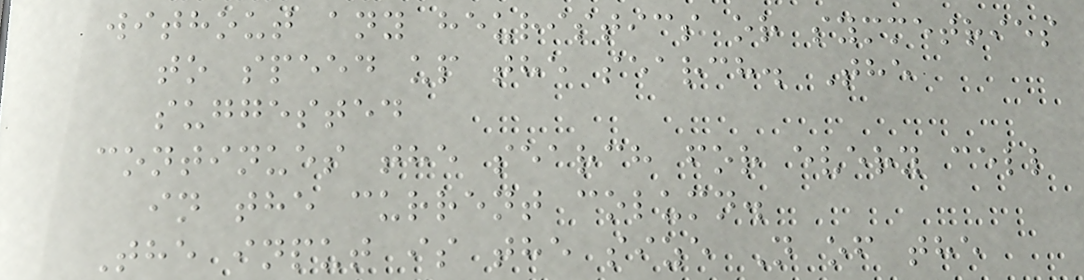without any heuristics or symmetries
to speed up the search. The
suggested
continues the search for every cell
in the current column.
The input is the size N of the
